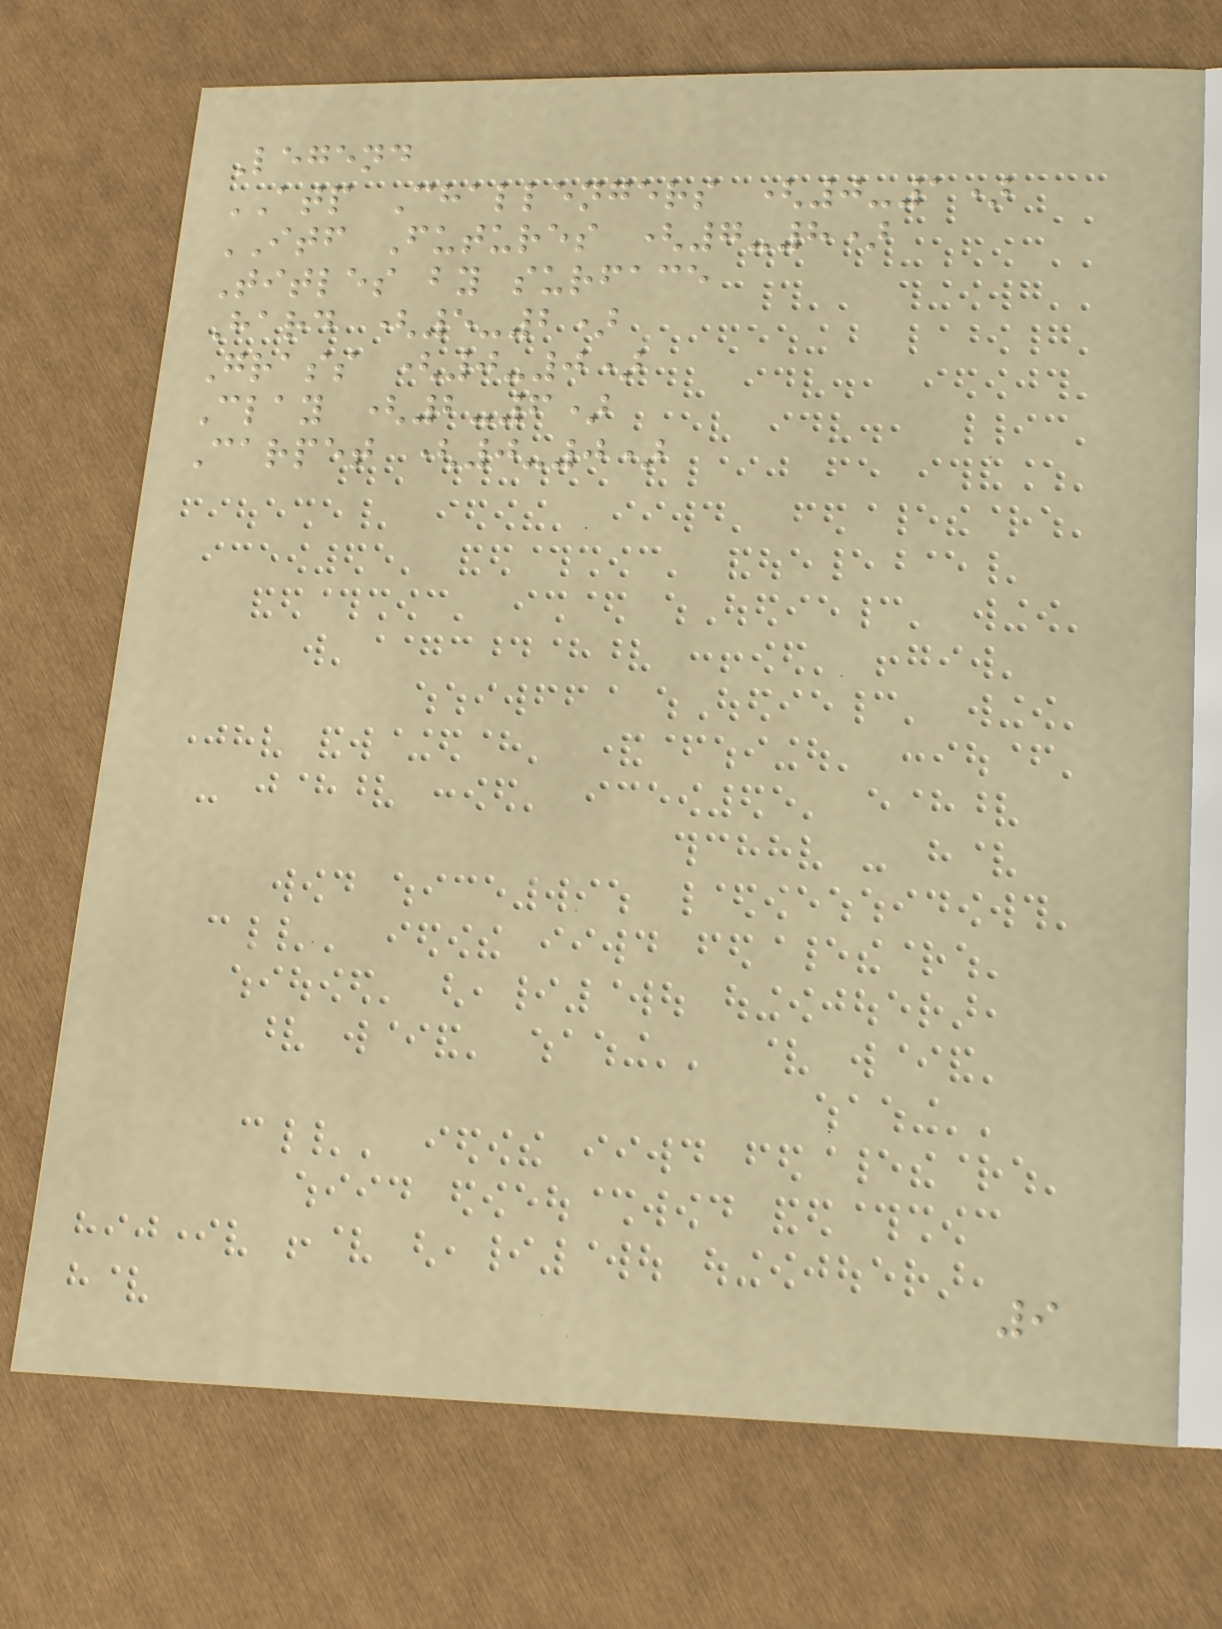Legend
ATP Challengers (0-1)
ITF Futures (7-8)
Titles by surface
Hard (5-2)
Grass (0-0)
Clay (2-6)
Carpet (0-0)
9
